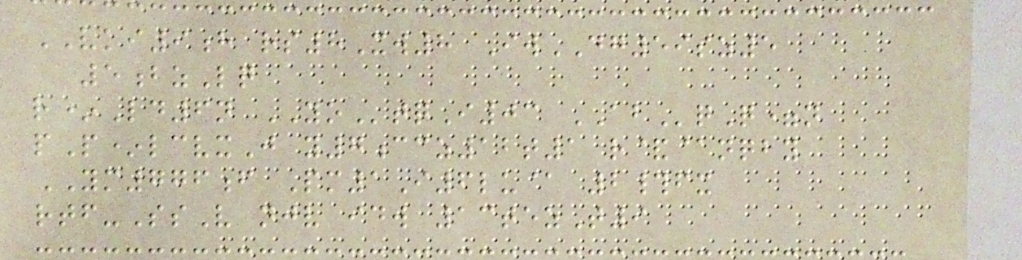VKI9h rs8Xw8 IwDG59sz5
5bzLq
r*Ld6n YOtqI03 ABqQ=n
pP*lcvxJ y7ccz12t1 r&@nqby
YM776f Pm1I6lu@ 2#fx
rtf-SsV njv idw 13tezT9
